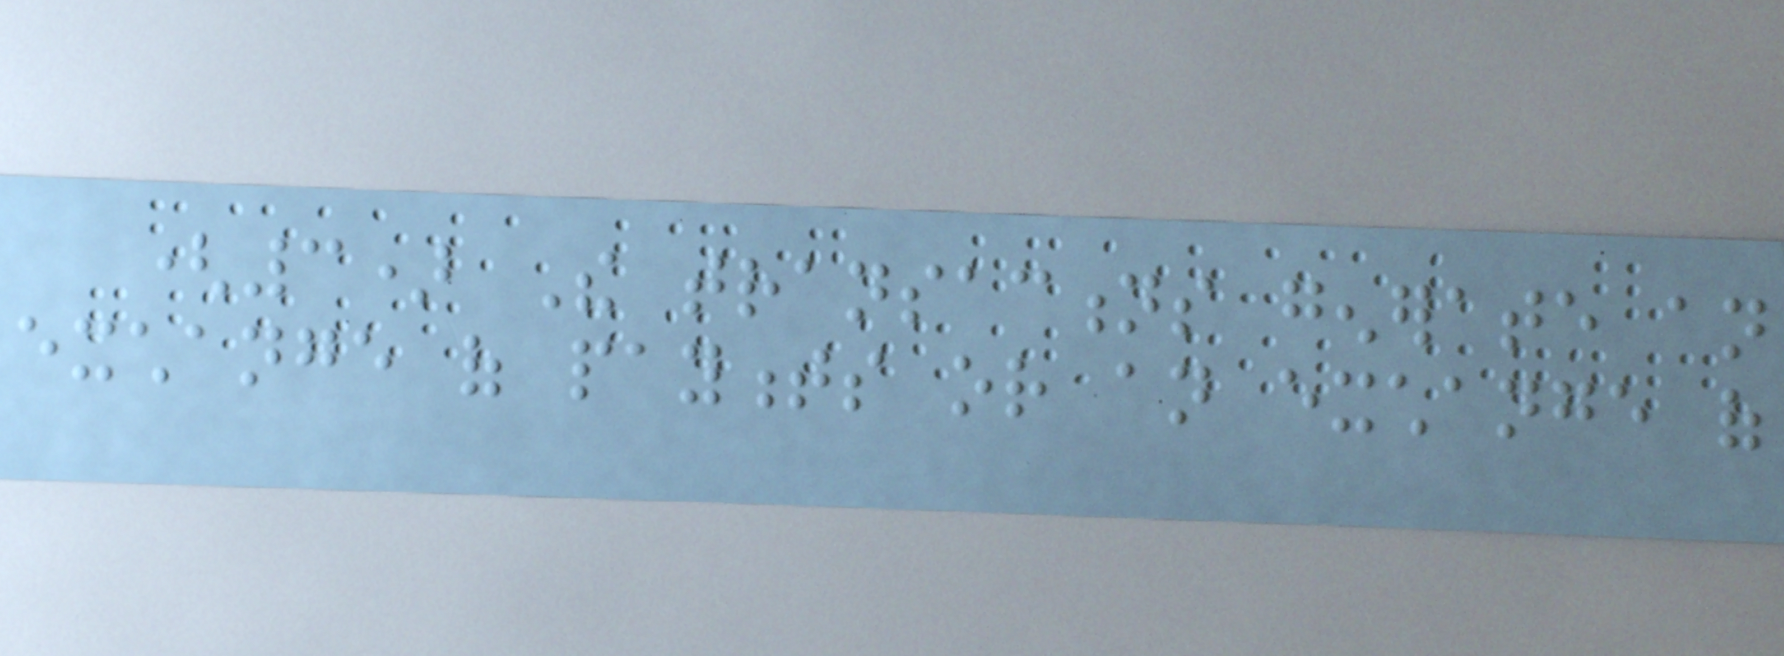(3) The transactions generate an
exchange of payments or an exchange of
